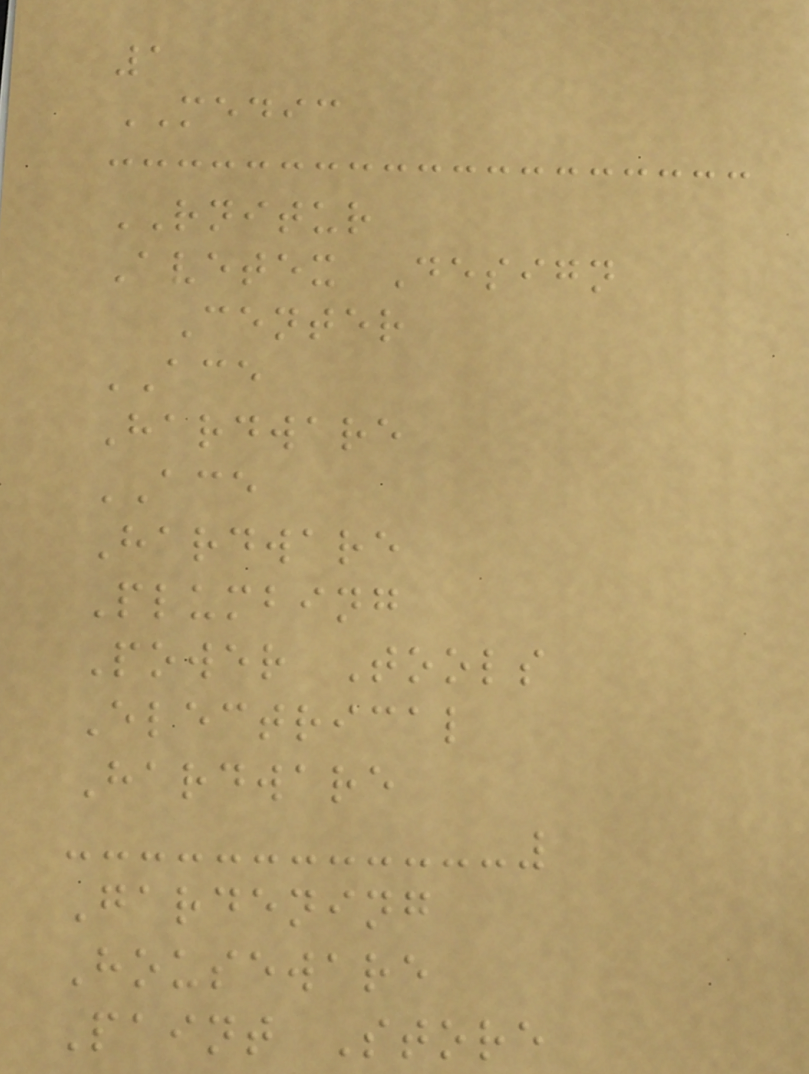1
MEDIC
RNITUR
Avetex Design
Center
ACE
Hardware
ACE
Hardware
Plumbing
Power Tools
Electrical
Hardware
Gardening
Houseware
Paint Store
